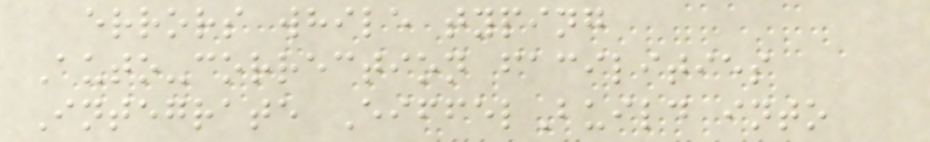errors while typing
Auto-correction facilities
Integrate EiffelBuild into
